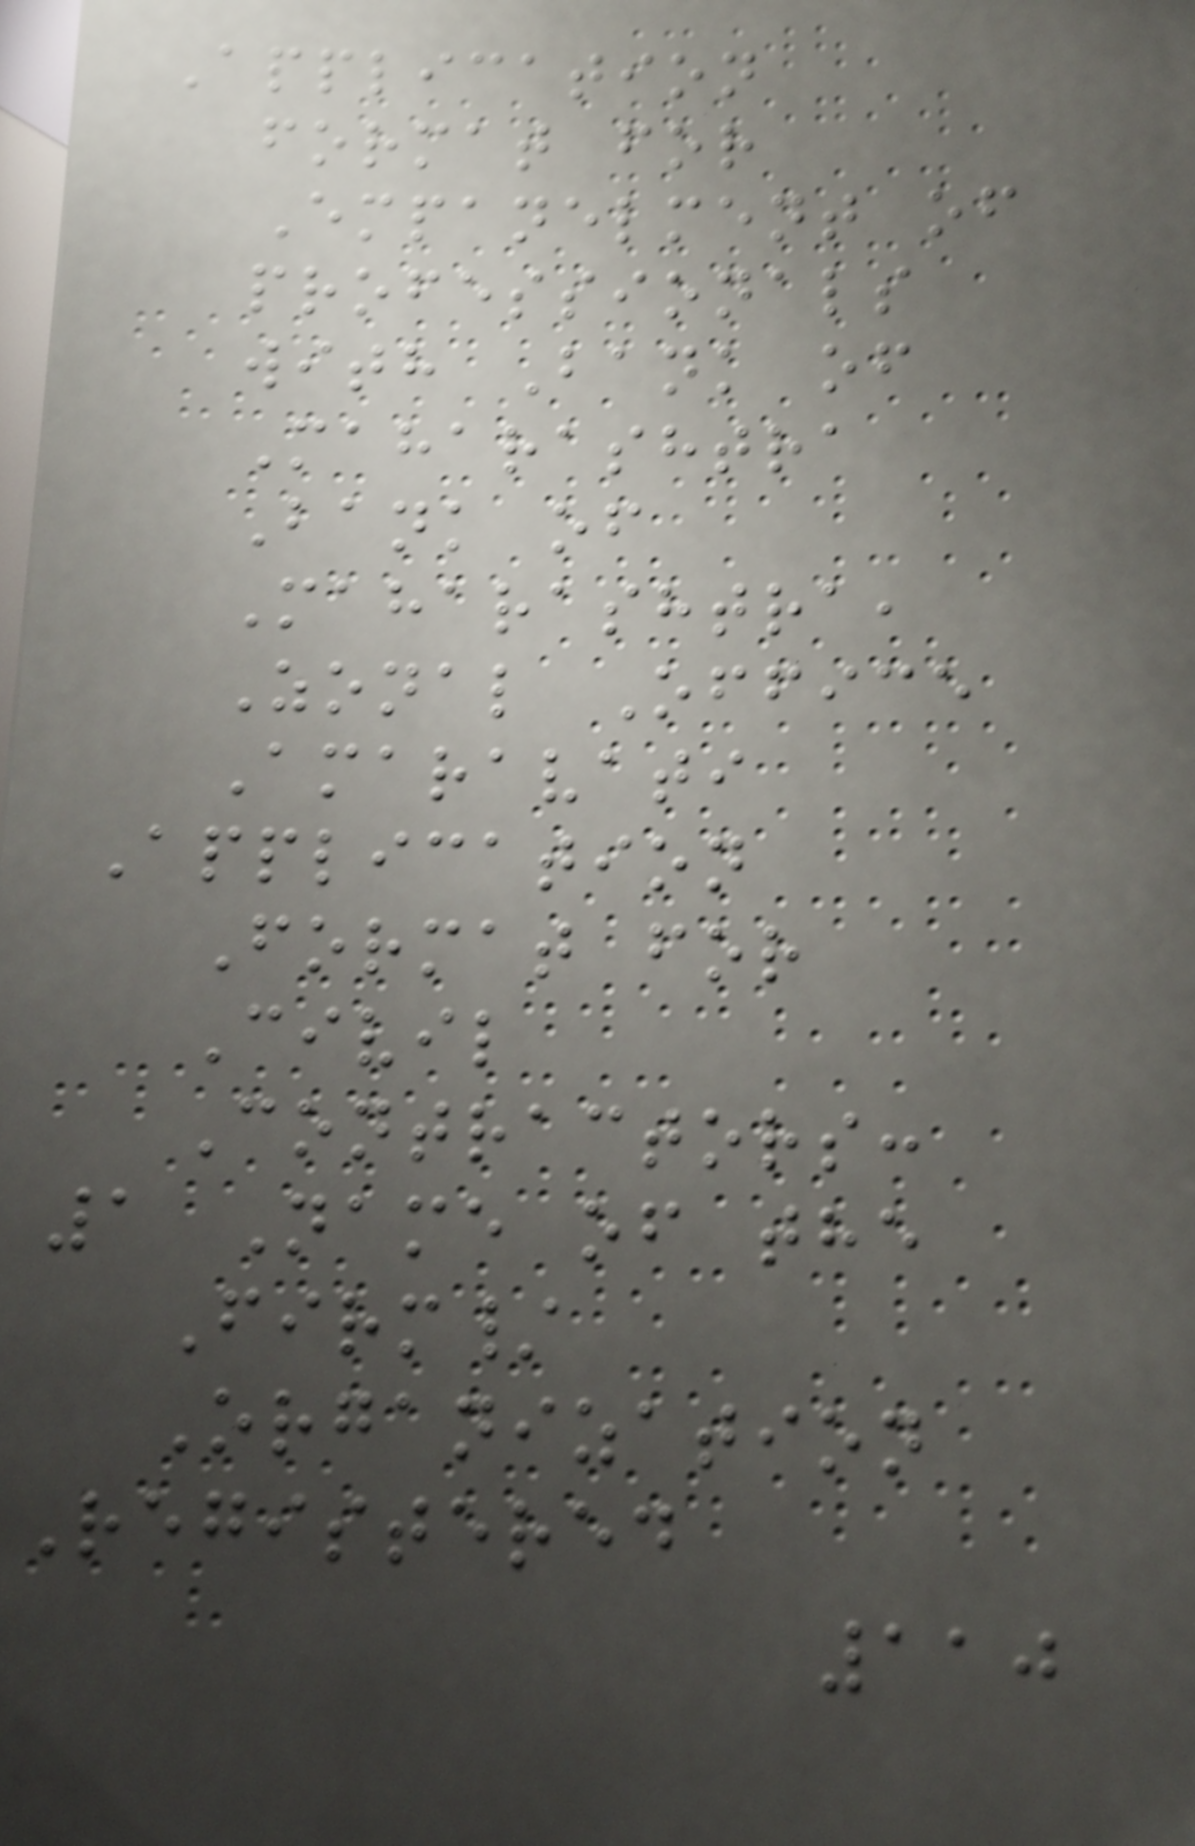Application
format for
Empanelment of
professionals
with Bank of
Maharashtra
Bank of
Maharashtra,
Zonal Office
Amaravati
Application
Format for
Civil
Contractors:
1 Name of the
Firm/
Organization
Registered
110
